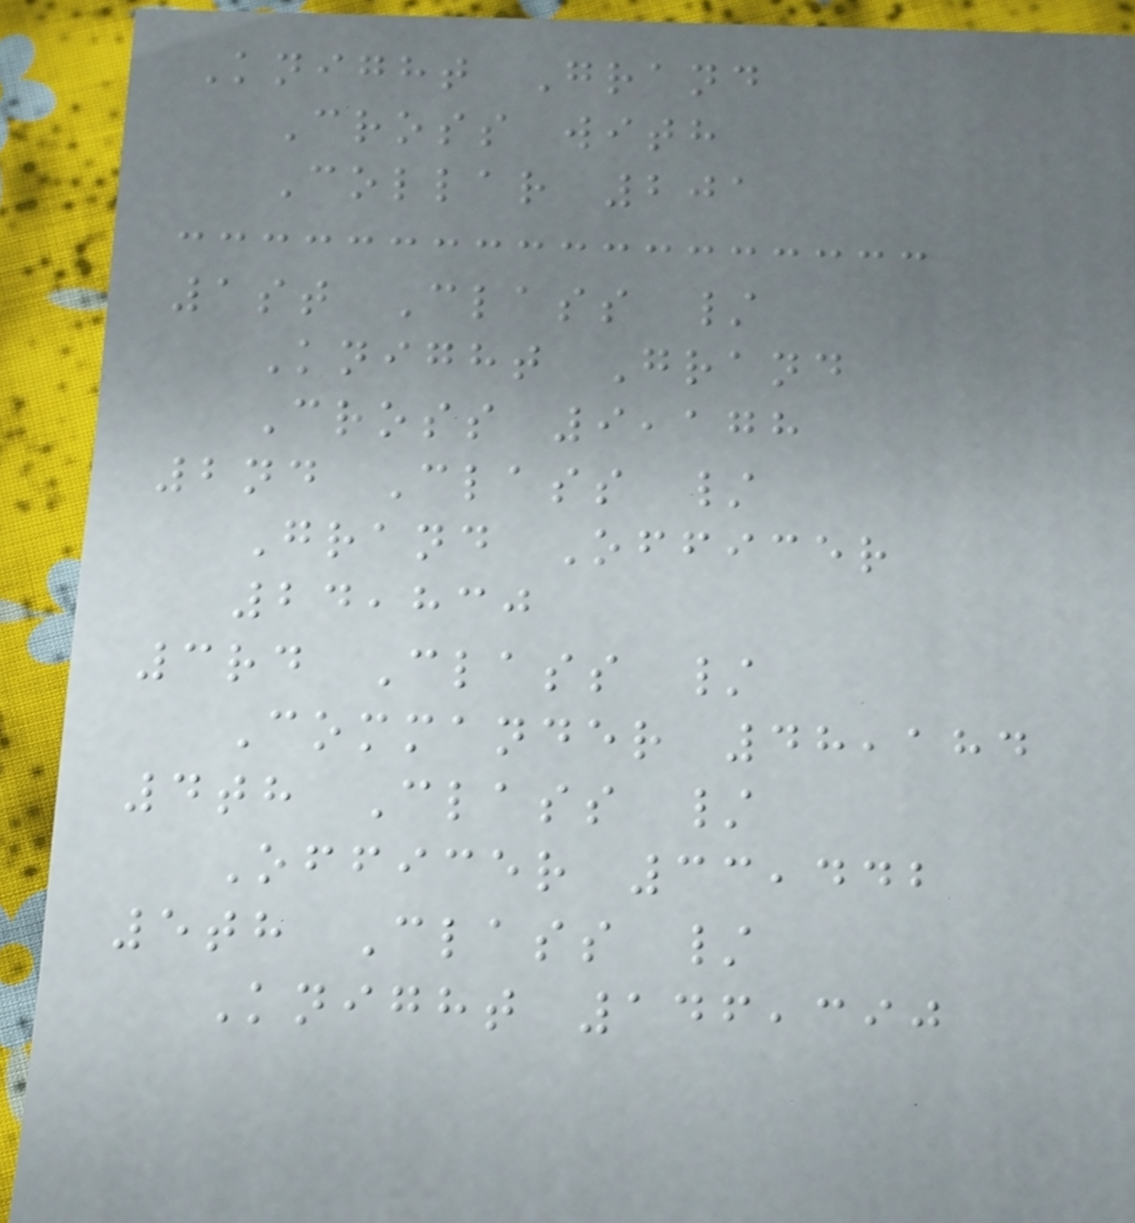Knight Grand
Cross with
Collar 201
1st Class /
Knight Grand
Cross 9,178
2nd Class /
Grand Officer
24,830
3rd Class /
Commander 48,184
4th Class /
Officer 33,442
5th Class /
Knight 146,390
